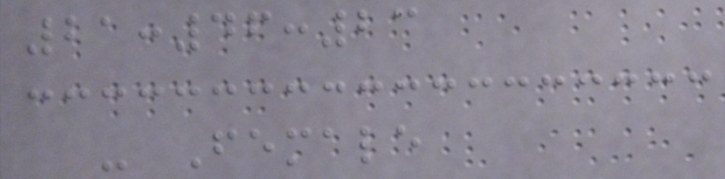21:46:23
- Female
